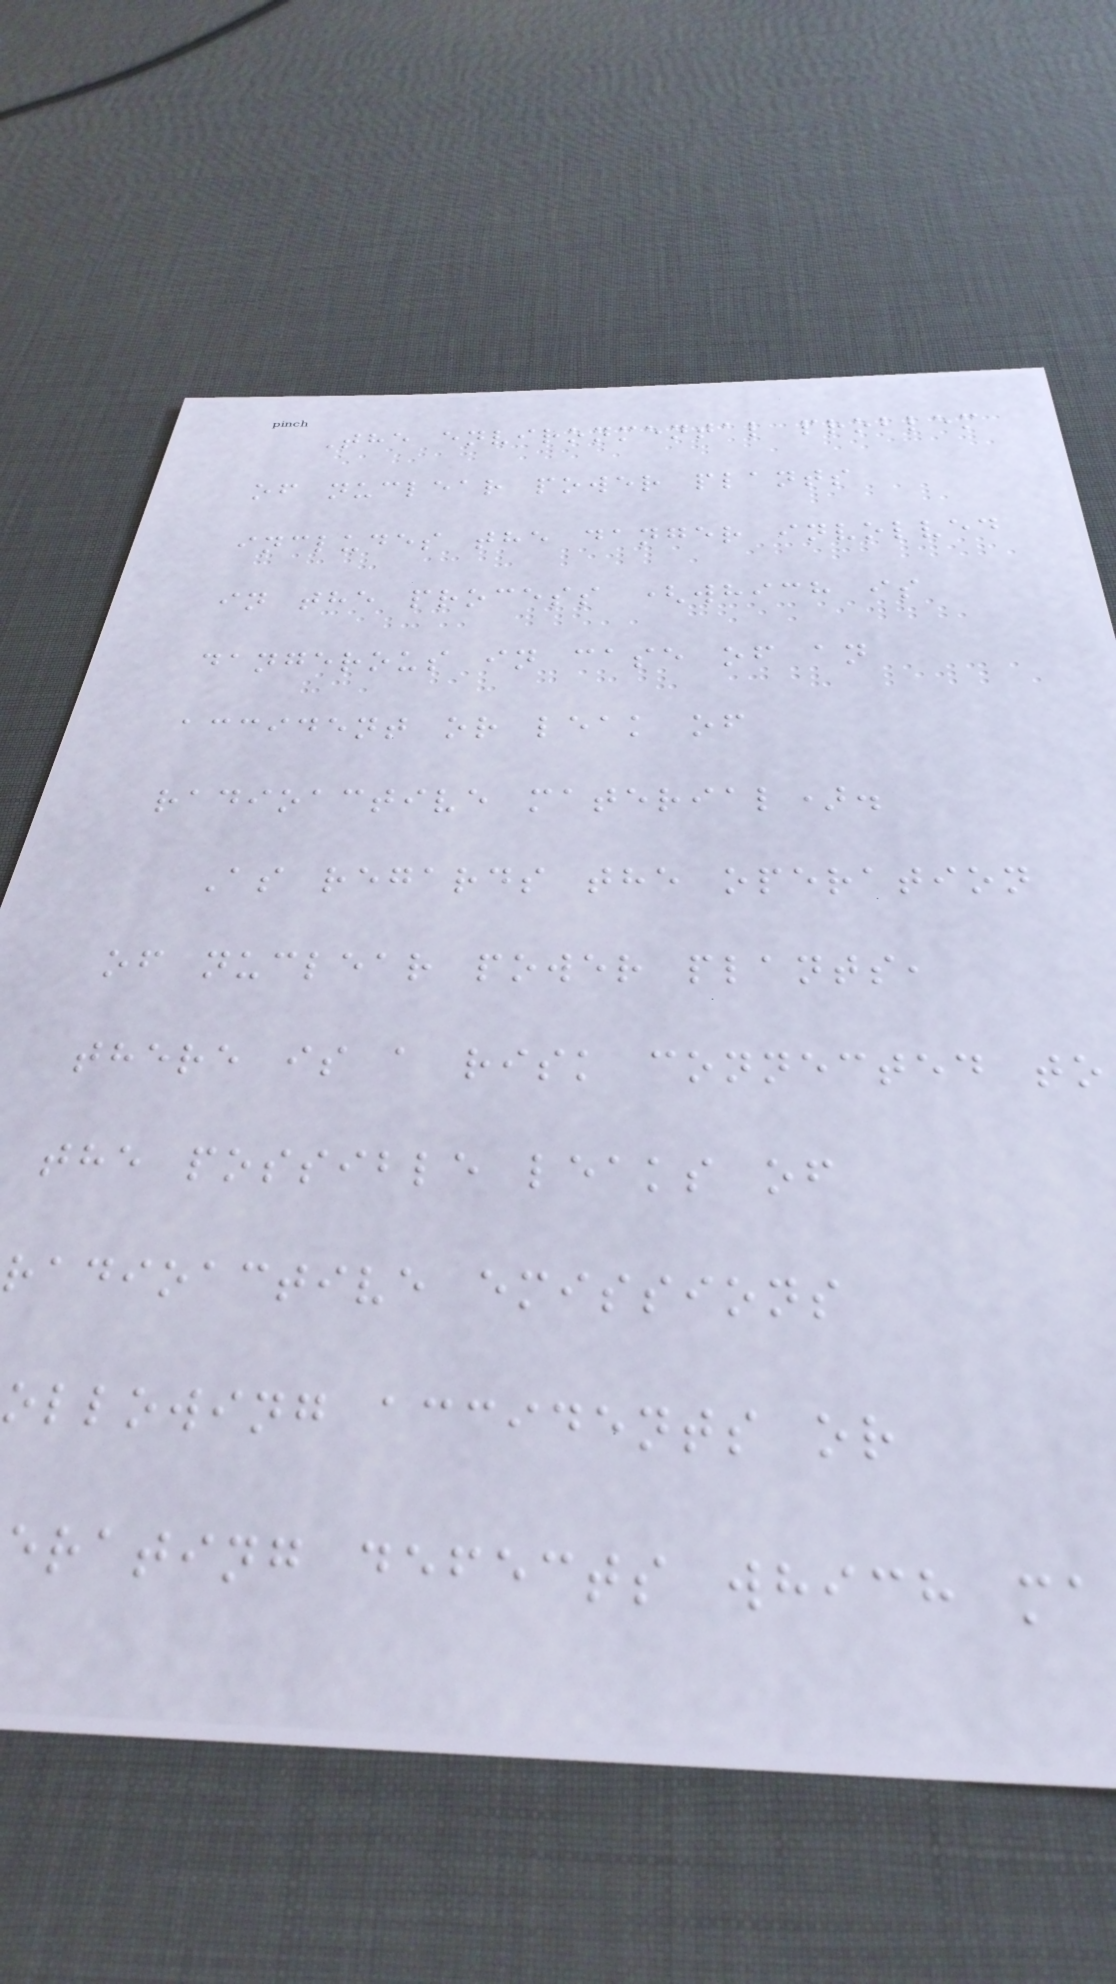The environmental problem
of nuclear power plants
includes the danger involved
in the process (which is
dangerous in case of an
accident or leak of
radioactive material).
As regards the operation
of nuclear power plants,
there is a risk connected to
the possible leaks of
radioactive emissions
ollowing accidents or
erating defects which ma
